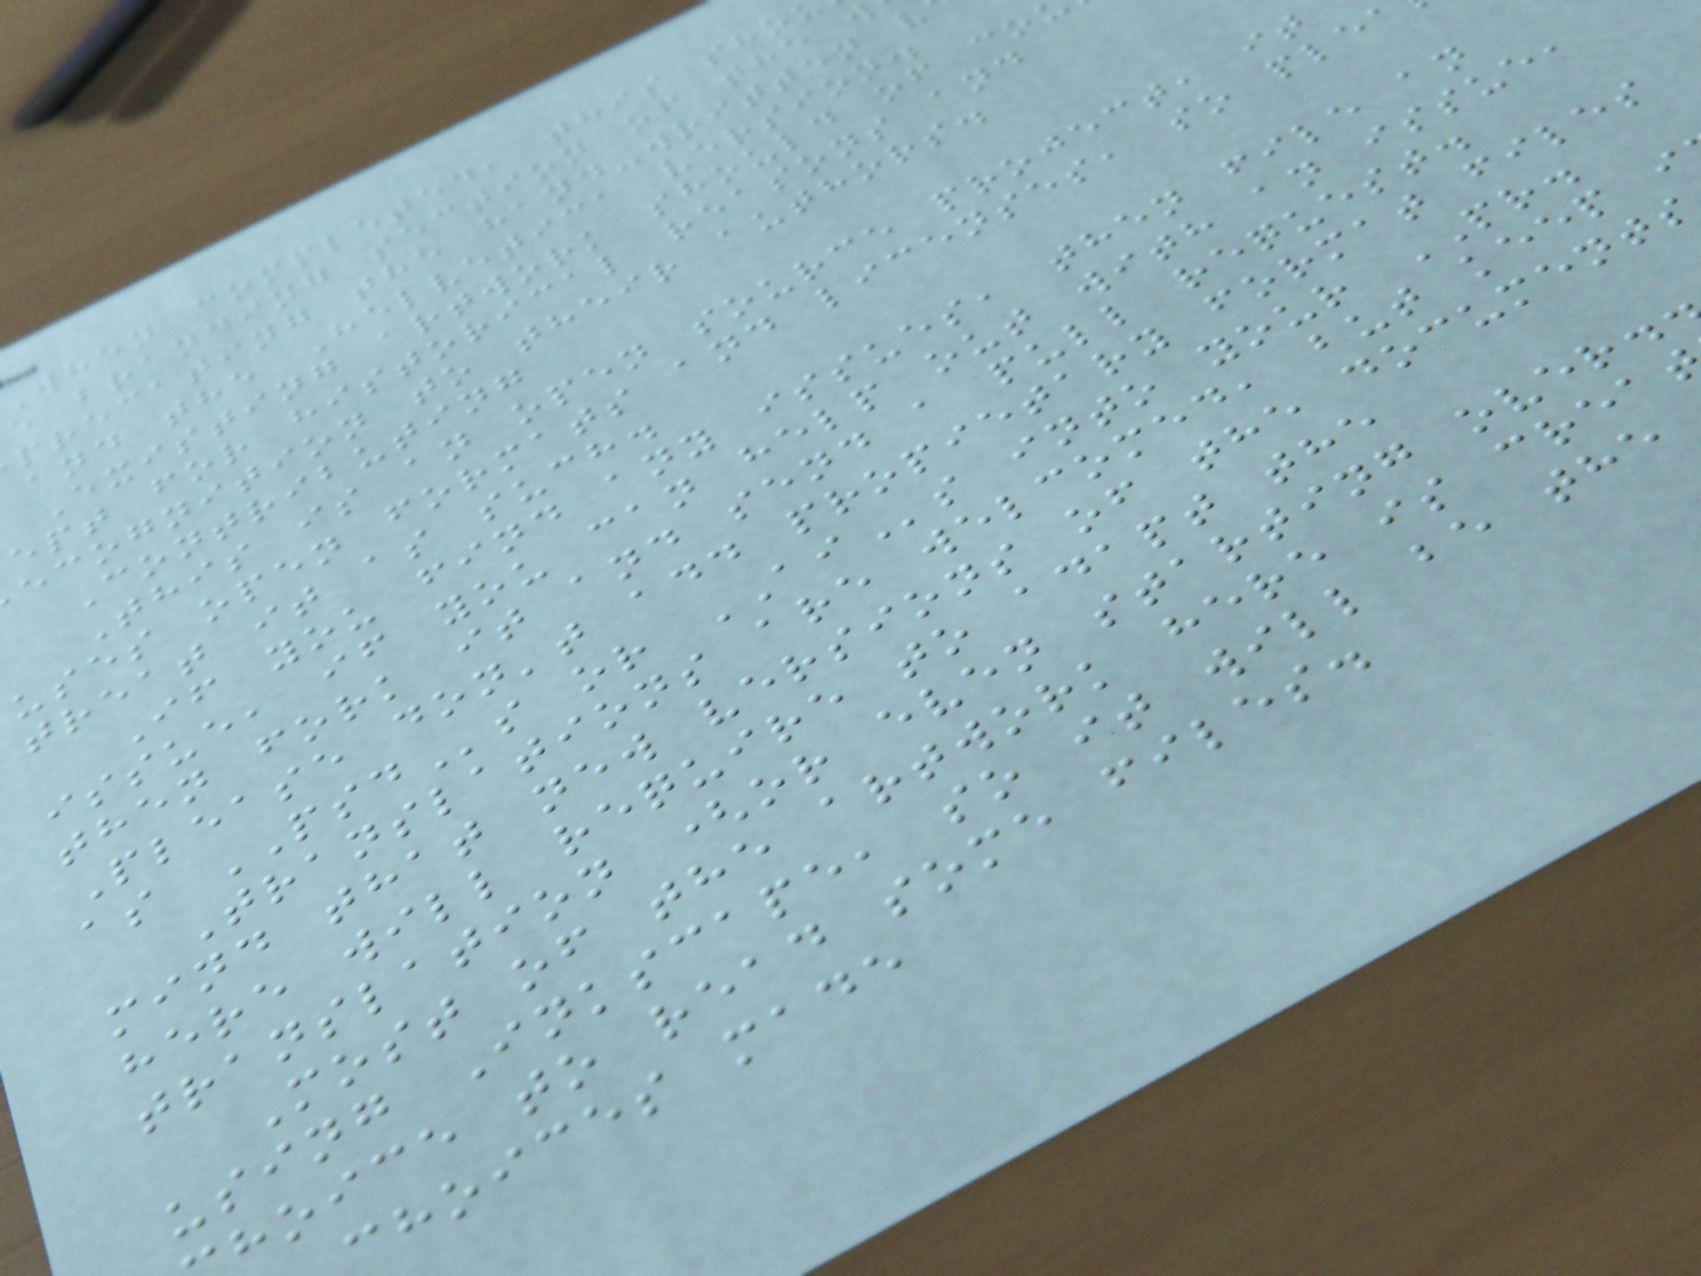when completed, this sho
e branding section of the w
precating the hand-written v
and the Helvetica version.
Existing artwork should of co
ept for historical reasons and
ecognition to their authors.
Contributing
This is an open source project, it
uses open formats and licenses, so ple
treat it as such.
If you find any issues, then file an
issue, if you can help out with an issue,
then fork it and send a pull request.
Please don't add propietary format files
as PSDs or AIs into your PR.
Translations are welcomed, but keep i
mind that new versions of the documents
here will require to adapt the
translation (or even starting over.
Most of the artwork here is crea
using Inkscape, so it will be the
hoice to read some files.
choices made
